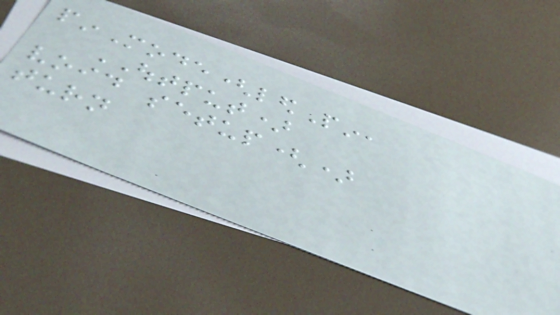pinMode(ledPin,
OUTPUT)
void setup()
turn
